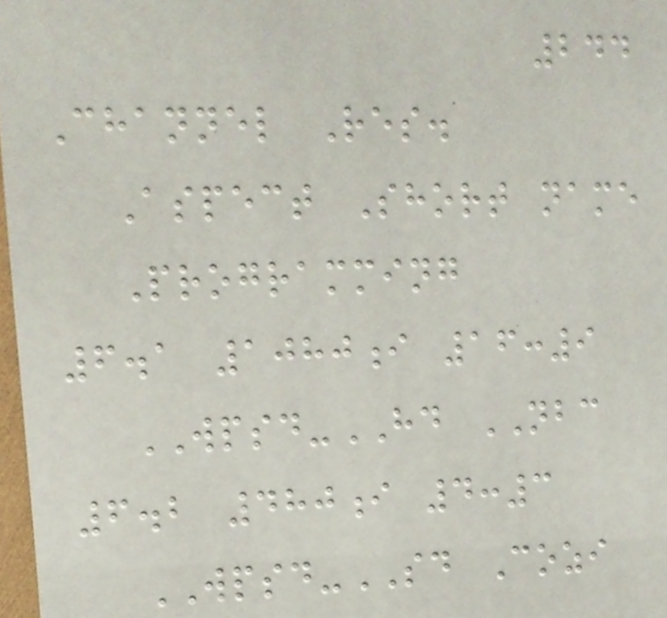244
Channel Res.
Aspect Short name
Programming
6.1 1080i 16:9
WPSD-HD NBC
6.2 480i 4:3
WPSD-SD Cozi
